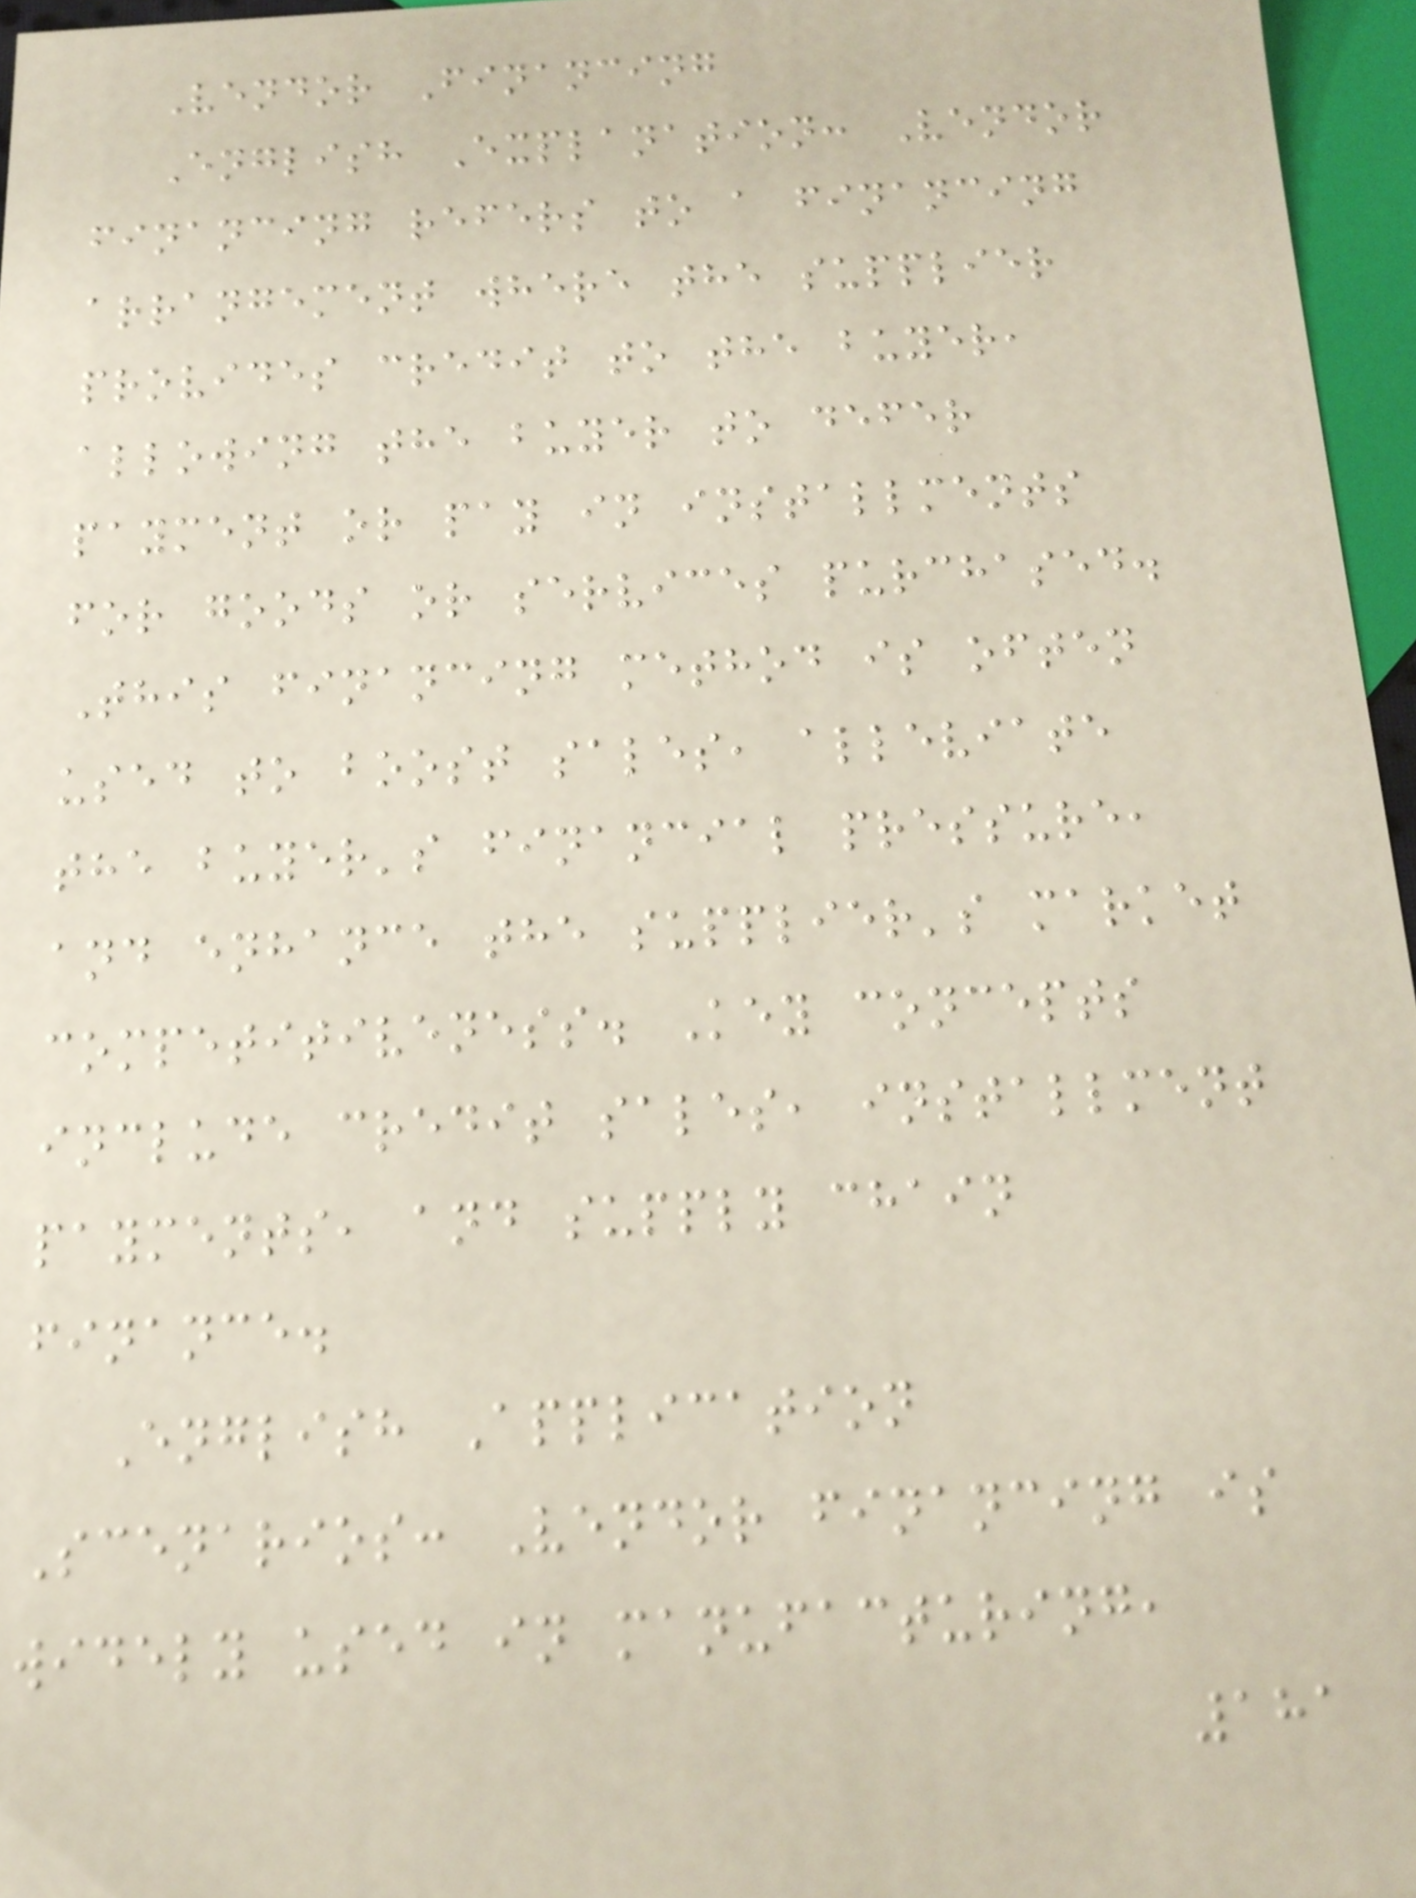Vendor Financing
English Explanation: Vendor
financing refers to a financing
arrangement where the supplier
provides credit to the buyer,
allowing the buyer to defer
payment or pay in installments
for goods or services purchased.
This financing method is often
used to boost sales, alleviate
the buyer's financial pressure,
and enhance the supplier's market
competitiveness. Key concepts
include credit sales, installment
payments, and supply chain
finance.
English Application
Scenarios: Vendor financing is
widely used in manufacturing,
181
